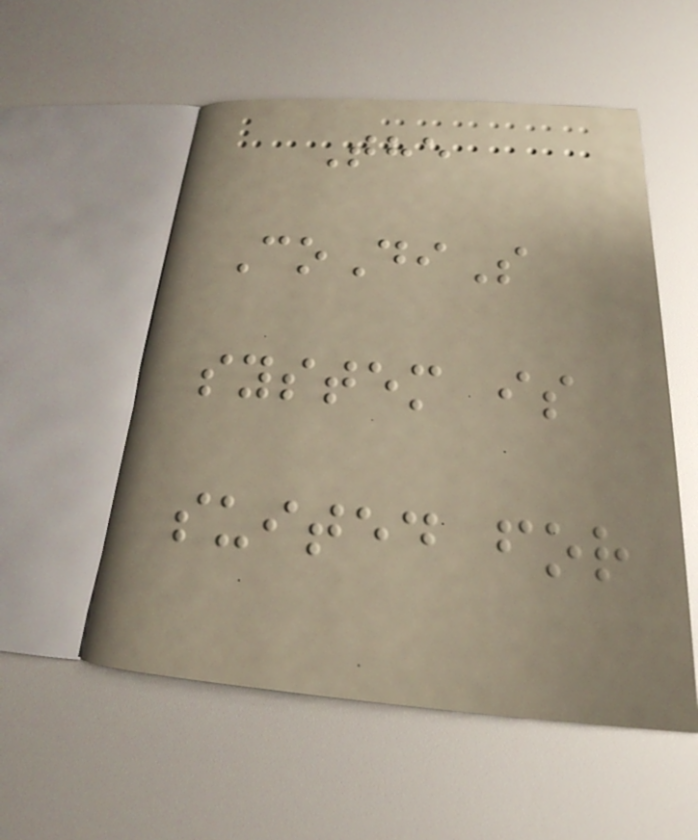The
CoDiS
system is
suited for
